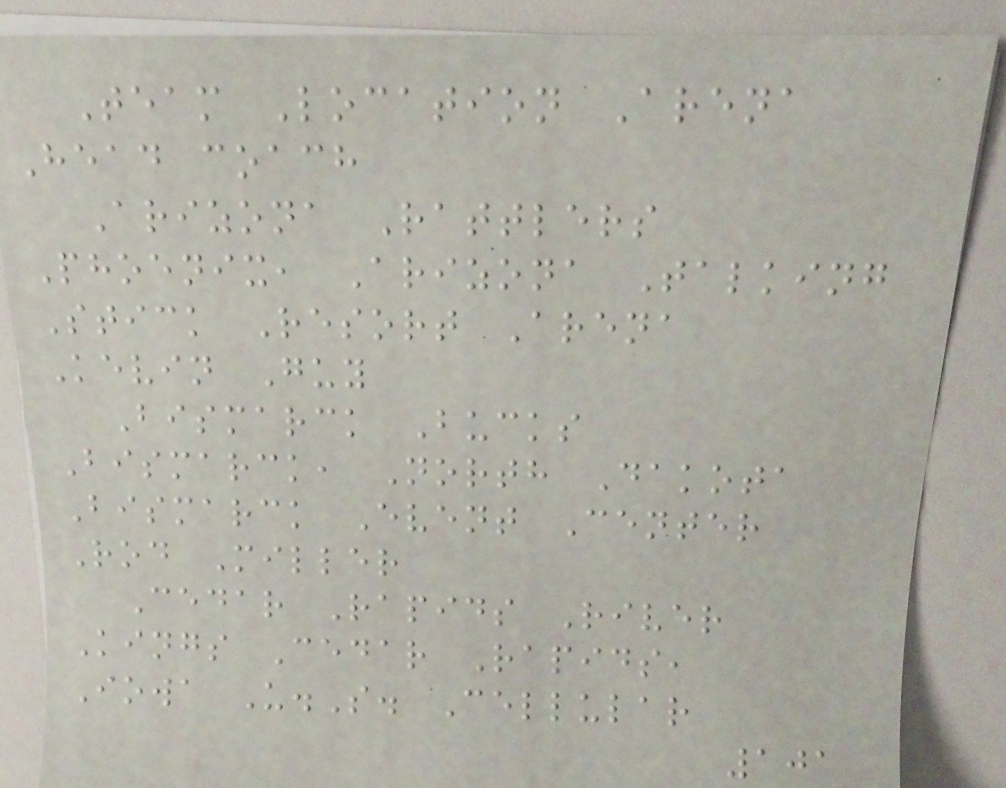Team Location Arena
Head coach
Arizona Rattlers
Phoenix, Arizona Talking
Stick Resort Arena
Kevin Guy
Bismarck Bucks
Bismarck, North Dakota
Bismarck Event Center
Rod Miller
Cedar Rapids River
Kings Cedar Rapids,
Iowa U.S. Cellular
101
